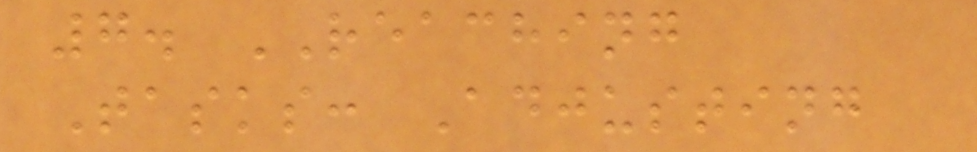7. REACHING
Tasks: Adjusting
